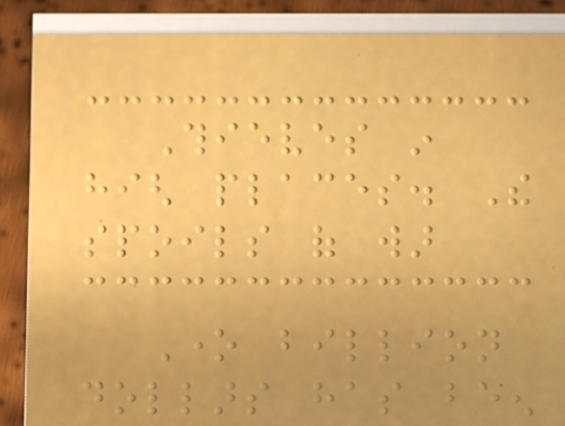Thieves in
high places. The
spoils of war
One billion
dollars has been
